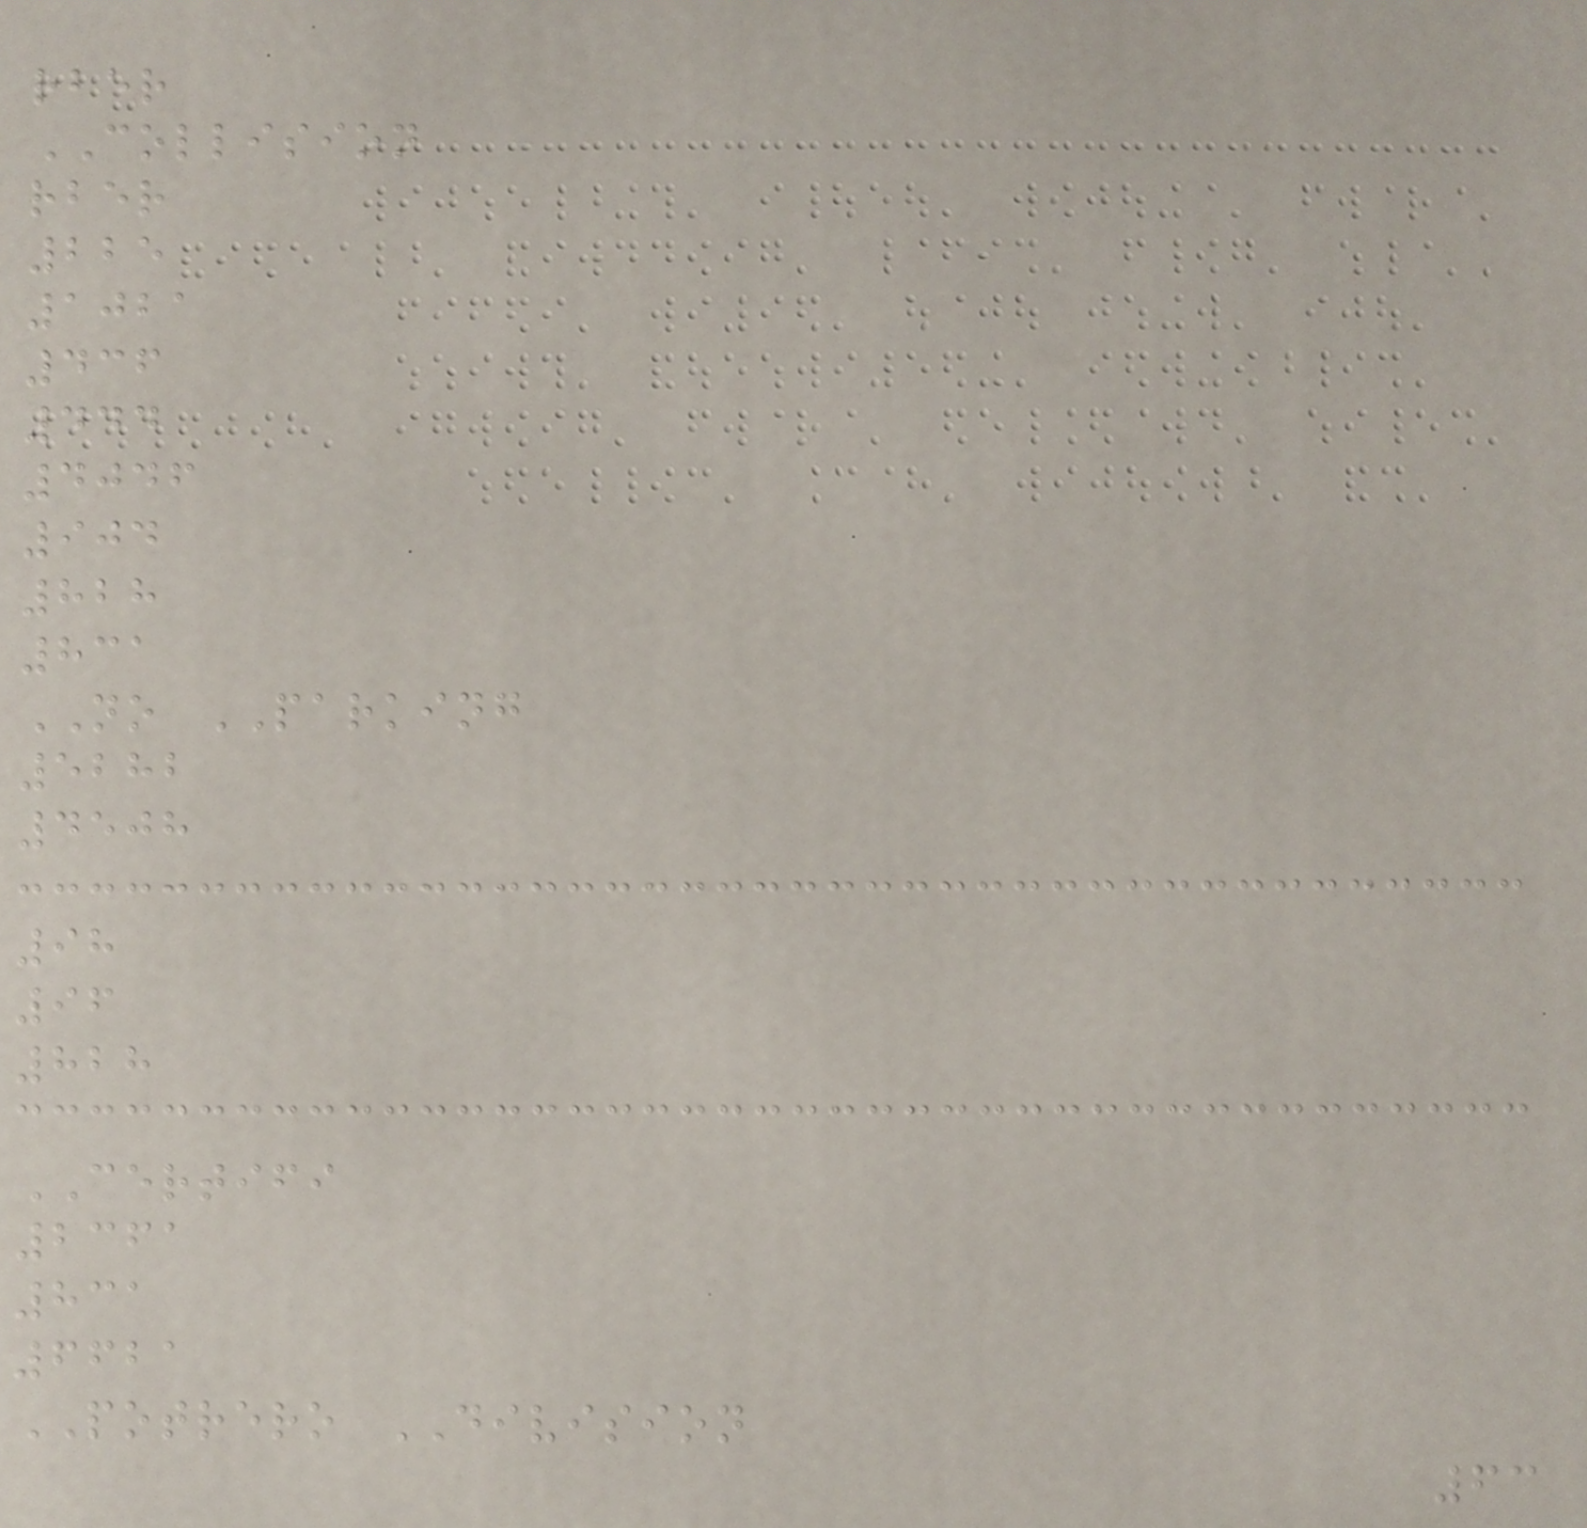rber
COLLISION
rber
225
1021
436
444
4046
904
828
831
NO PARKING
5282
4508
98
96
828
CERTIFI
2361
831
6621
POTRERO DIVISION
63
